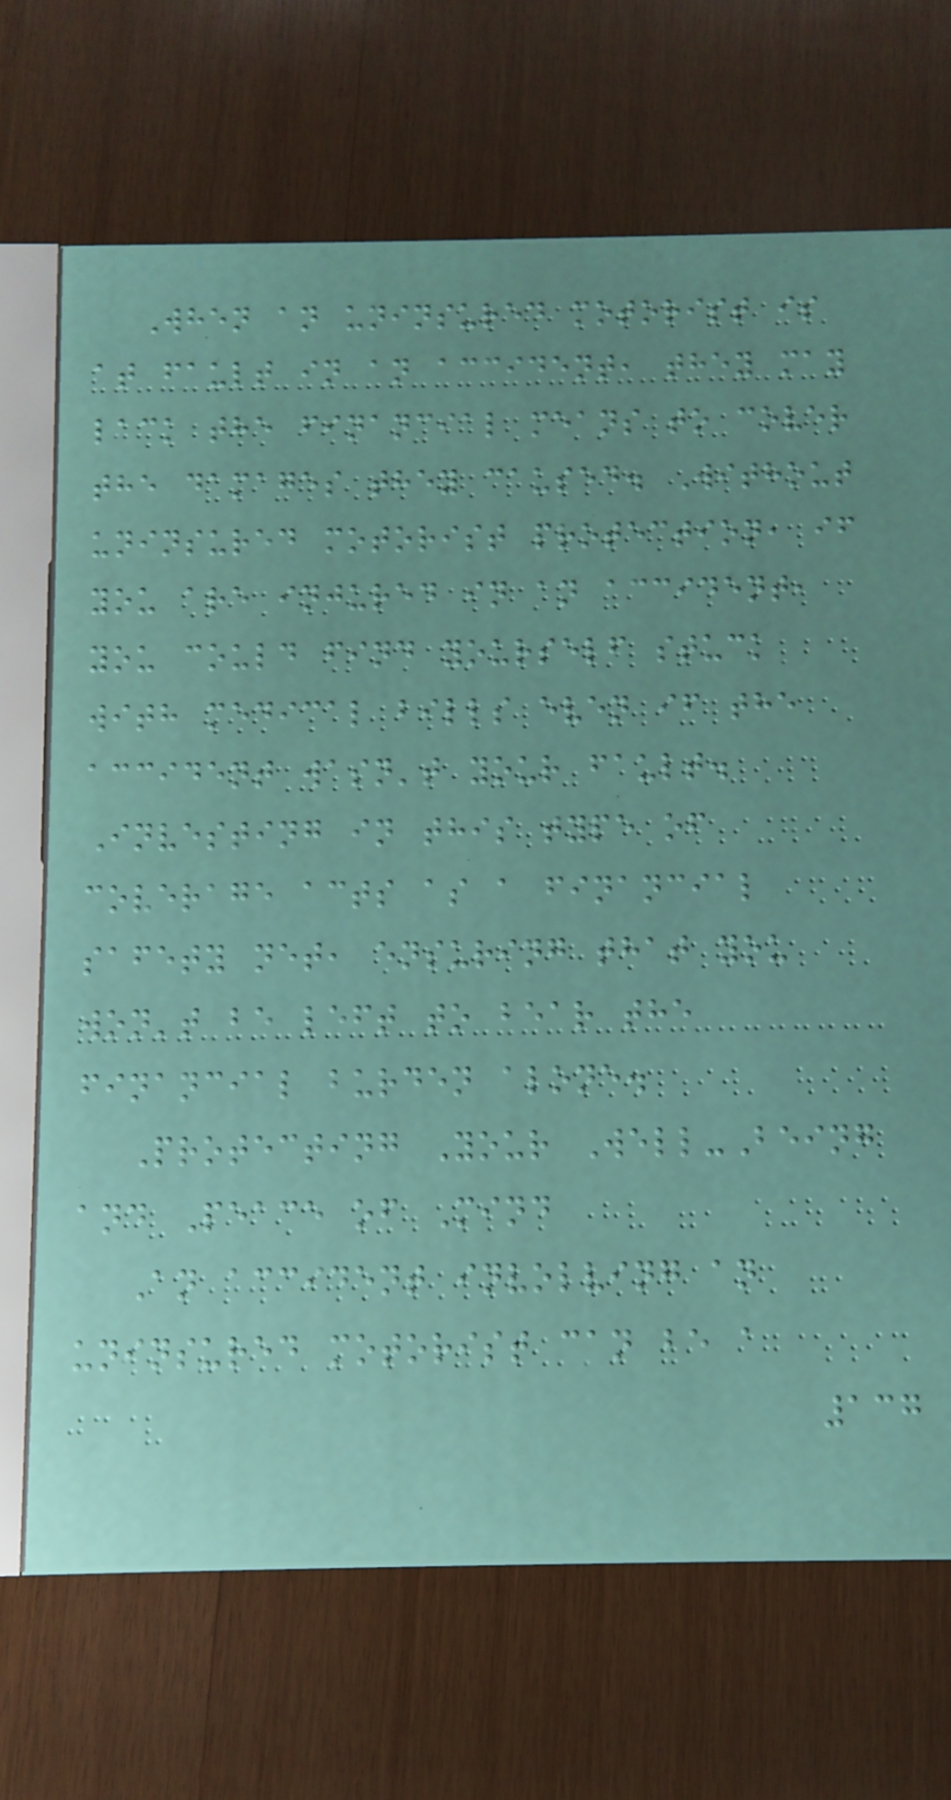When an uninsured motorist is
at fault in an accident, they may
lack the financial means to cover
the damages they caused. Without
uninsured motorist protection, if
you are injured in an accident,
you could find yourself stuck
with medical bills even if the
accident wasn't your fault.
Investing in this type of
coverage acts as a financial
safety net, ensuring that you
won't be left to bear the
financial burden alone.
Protecting Your Well-Being
and Peace of Mind
An accident involving an
uninsured motorist can be a
137
